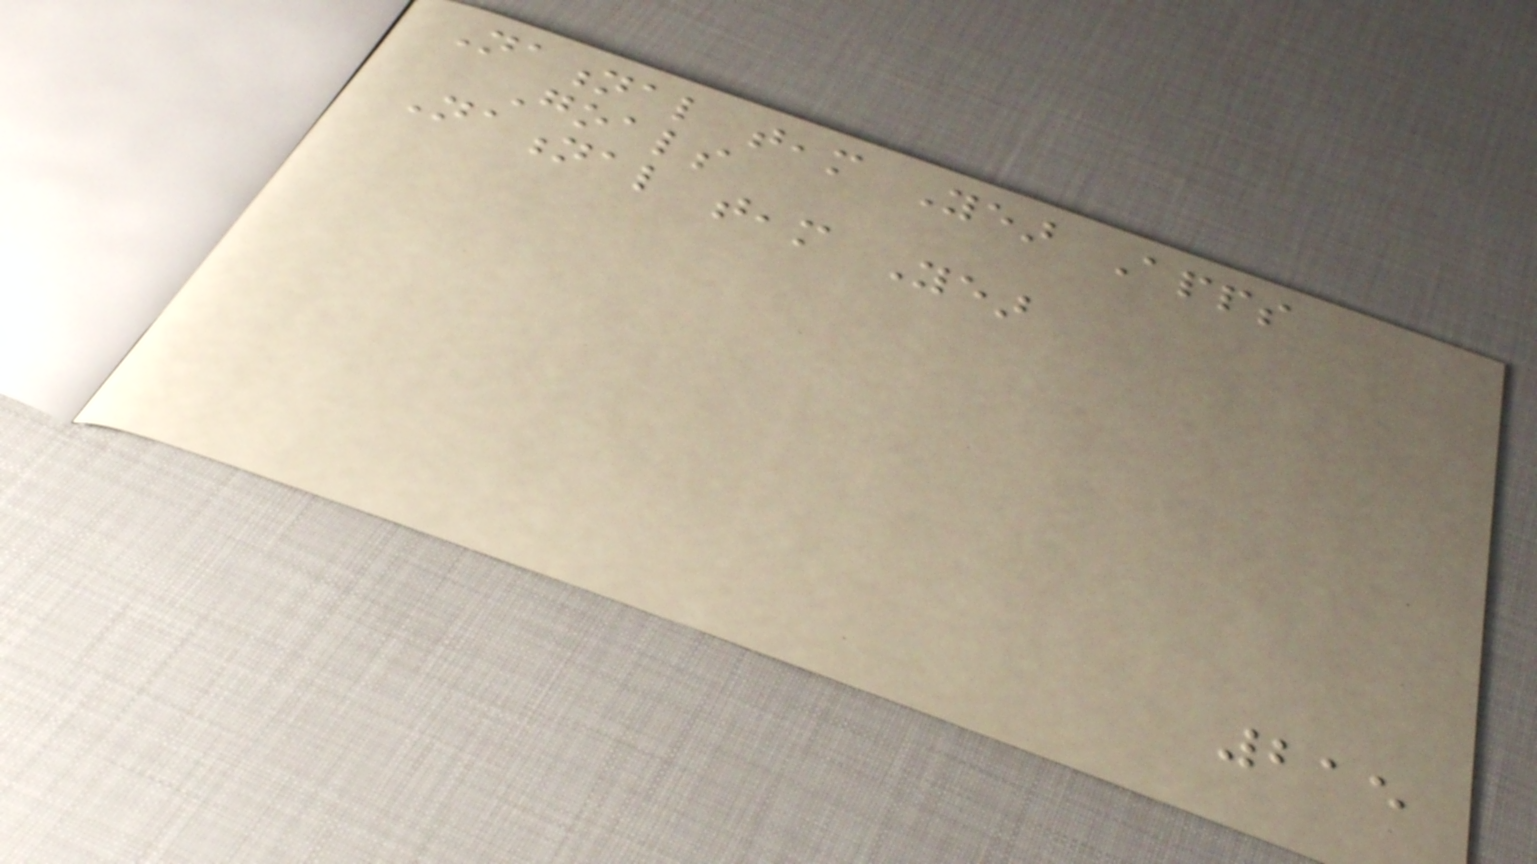National team Year Apps
Goals
National team Year
215
